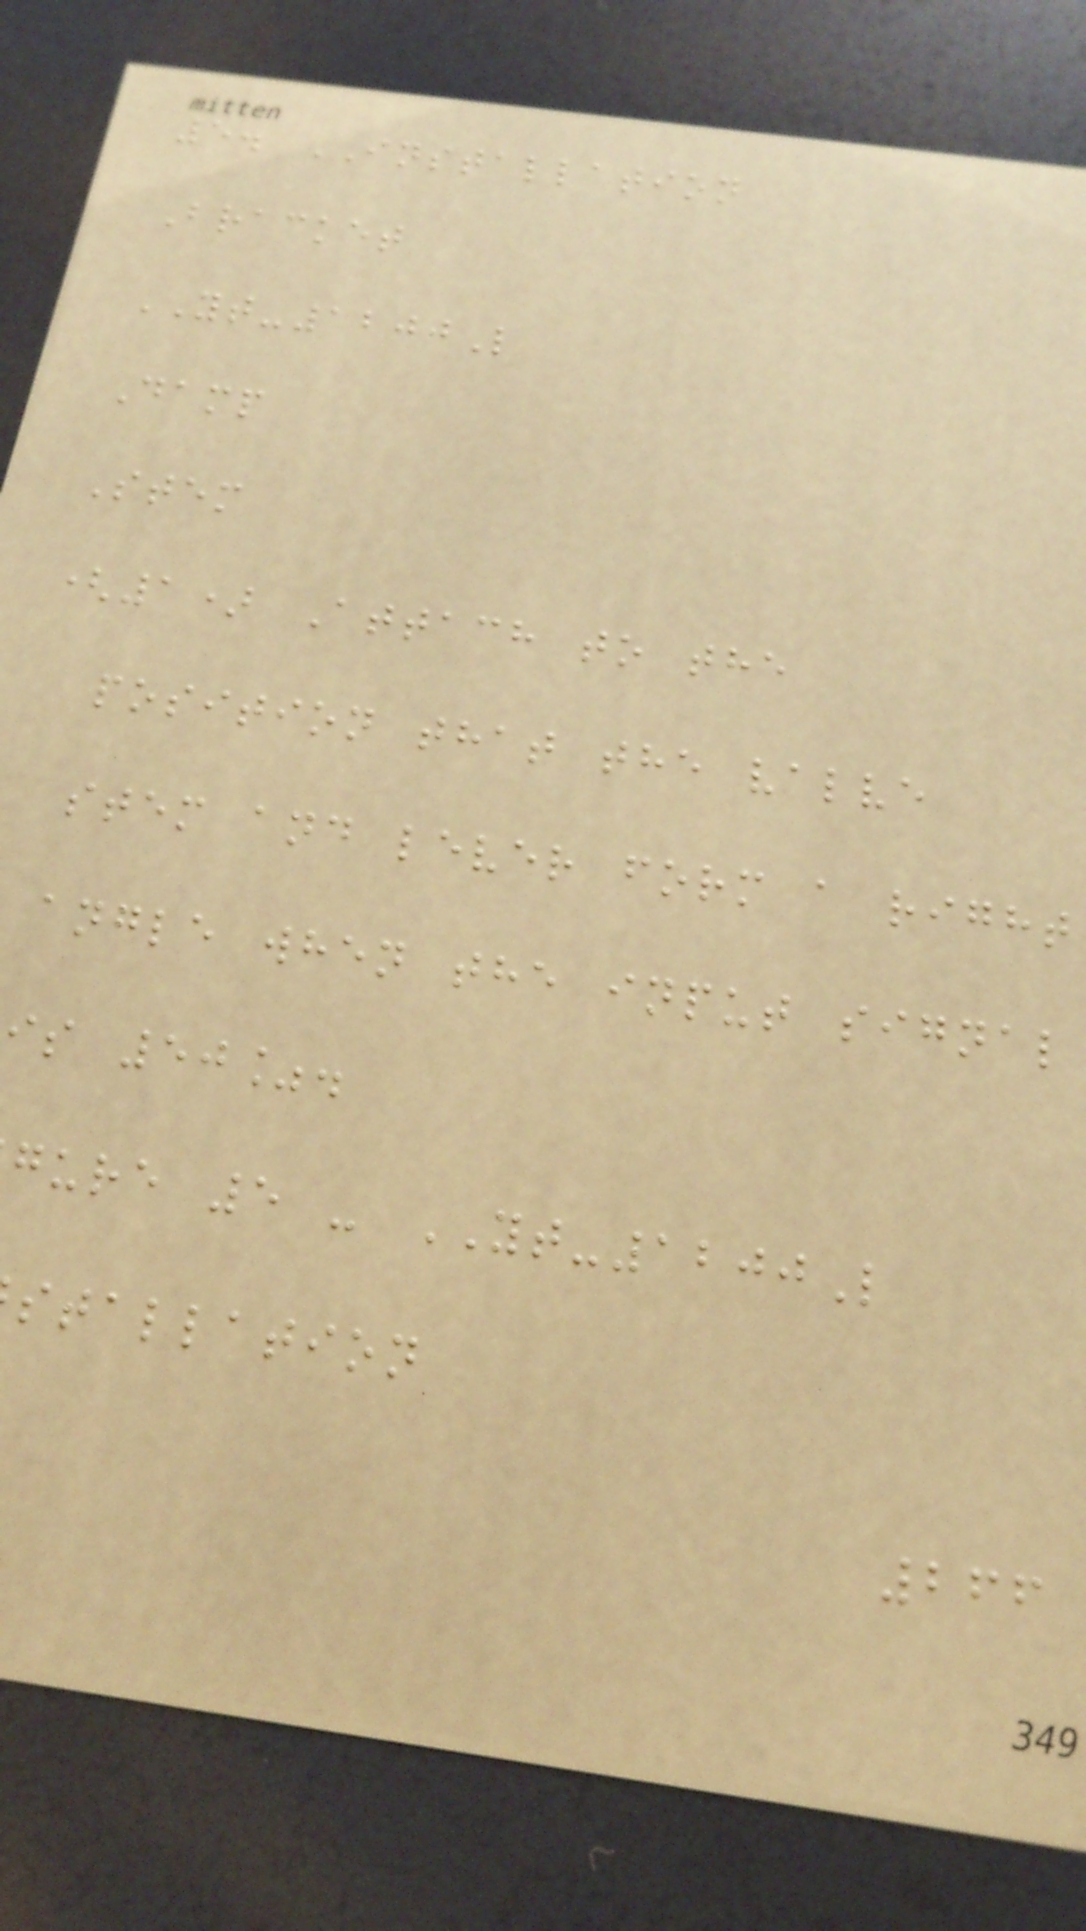5. INSTALLATION
Bracket
YT-1200L
Damp
Stem
(1) Attach to the
position that the valve
stem and lever form a right
angle when the input signal
is 50%.
gure 5 - YT-1200L
stallation
266
